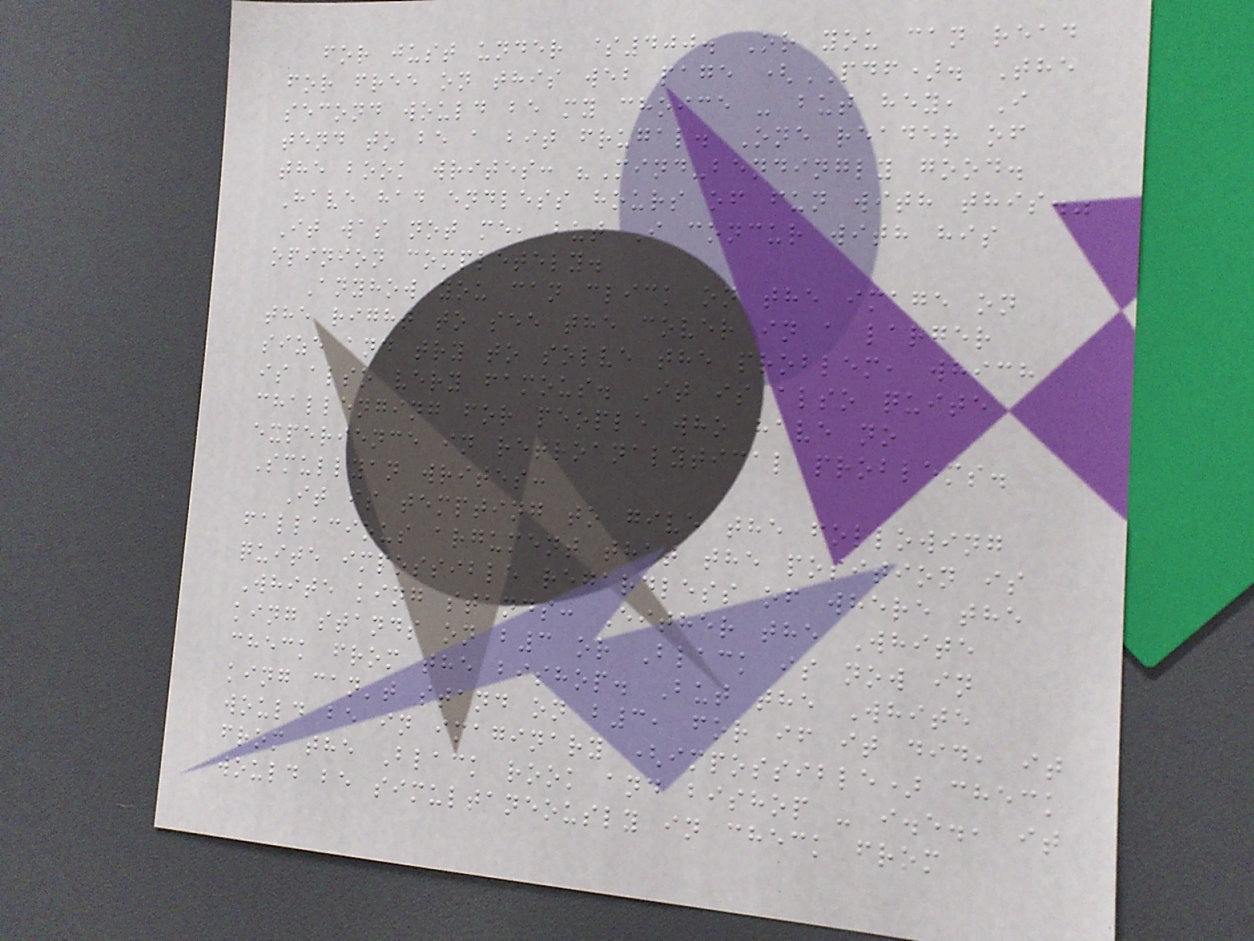for just under $400. Or you can read
for free on this web page (PDF). The
second would be my choice - but hey, I
tend to be a bit frugal. One reader of
the book writes: "Mind-bendingly good.
Have had endless hours of fun with this."
It was not me, but I concur with his
opinion completely.
Anyhow you can click on the image on
the right to see the cover in a larger
size and try to solve the problem, which
is also very famous. It is also quite
challenging for people who have no
experience in retroanalytical problems.
Smullyan writes:
It is tempting to give the following
fallacious argument that the position is
quite impossible regardless of where the
White king stands: Either the White
king stands on b3 or Black is now in
check from the bishop. But the White
king can't stand on b3, for if it did, it
would be in imaginary (impossible) check
from the Black rook and bishop - i.e., it
would be simultaneously in check from
